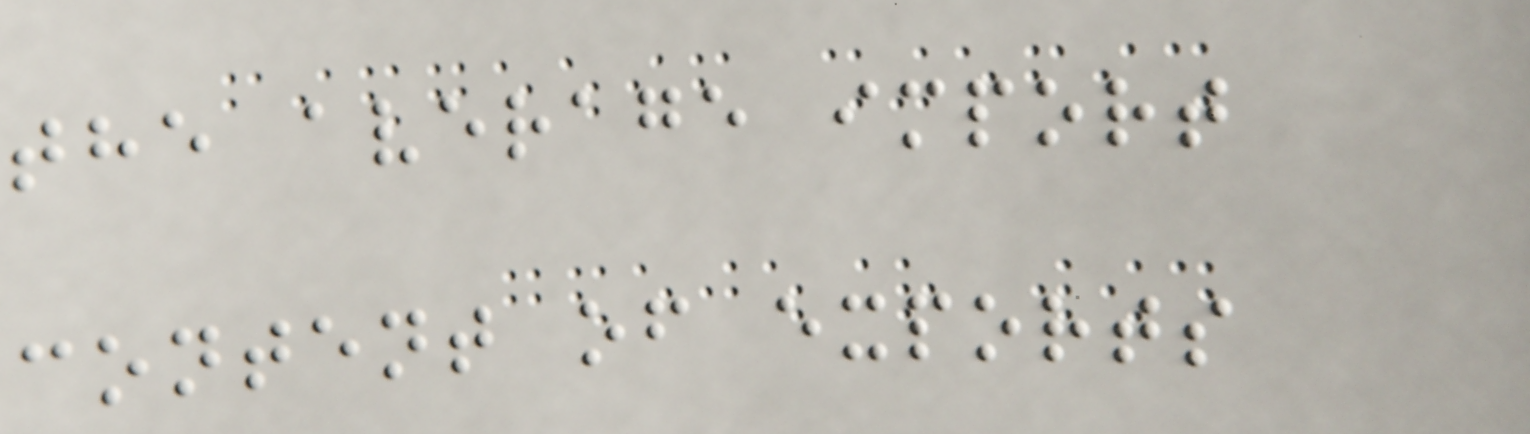the average import
content of exports
